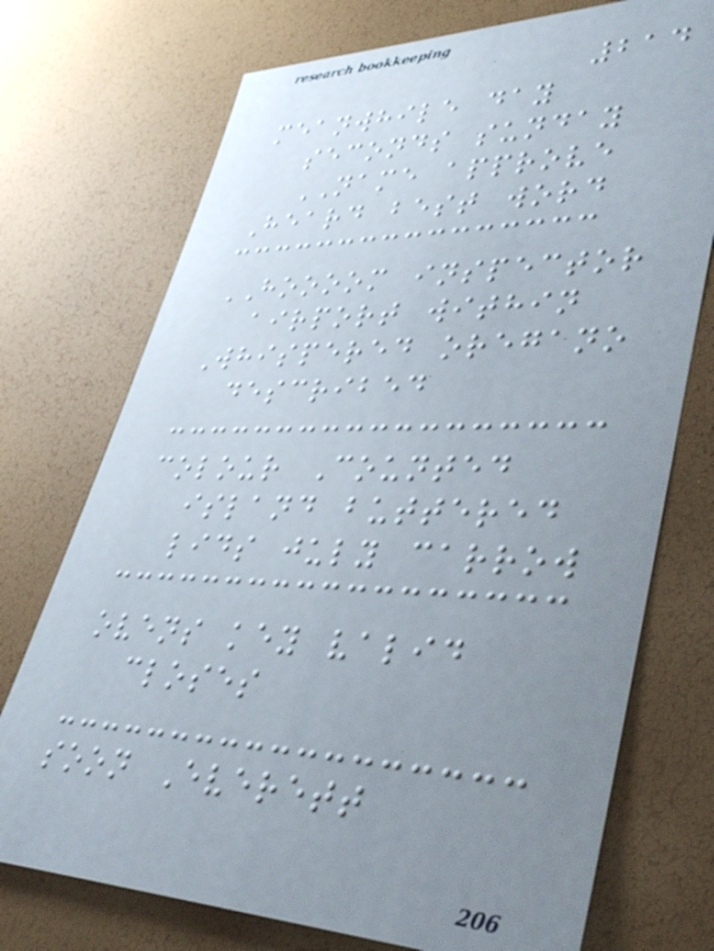214
meanwhile day
seconds sunday
NAME approve
Heard best word
HOOOOM inspector
airport within
Whispered oregano
described
colour Counted
island buttered
lids july carrow
ovens key valid
closes
soon Everett
